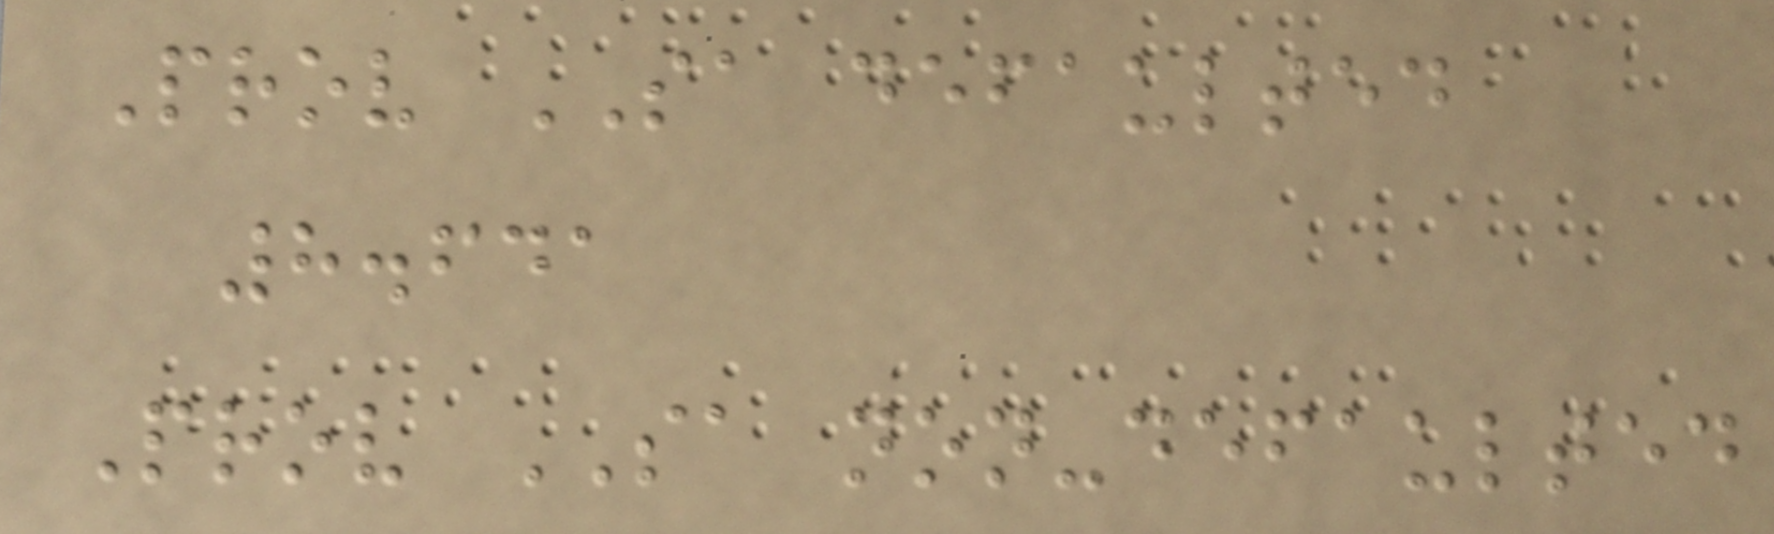Prov SA defaulted
8.641
Prov SA non-defaulted
